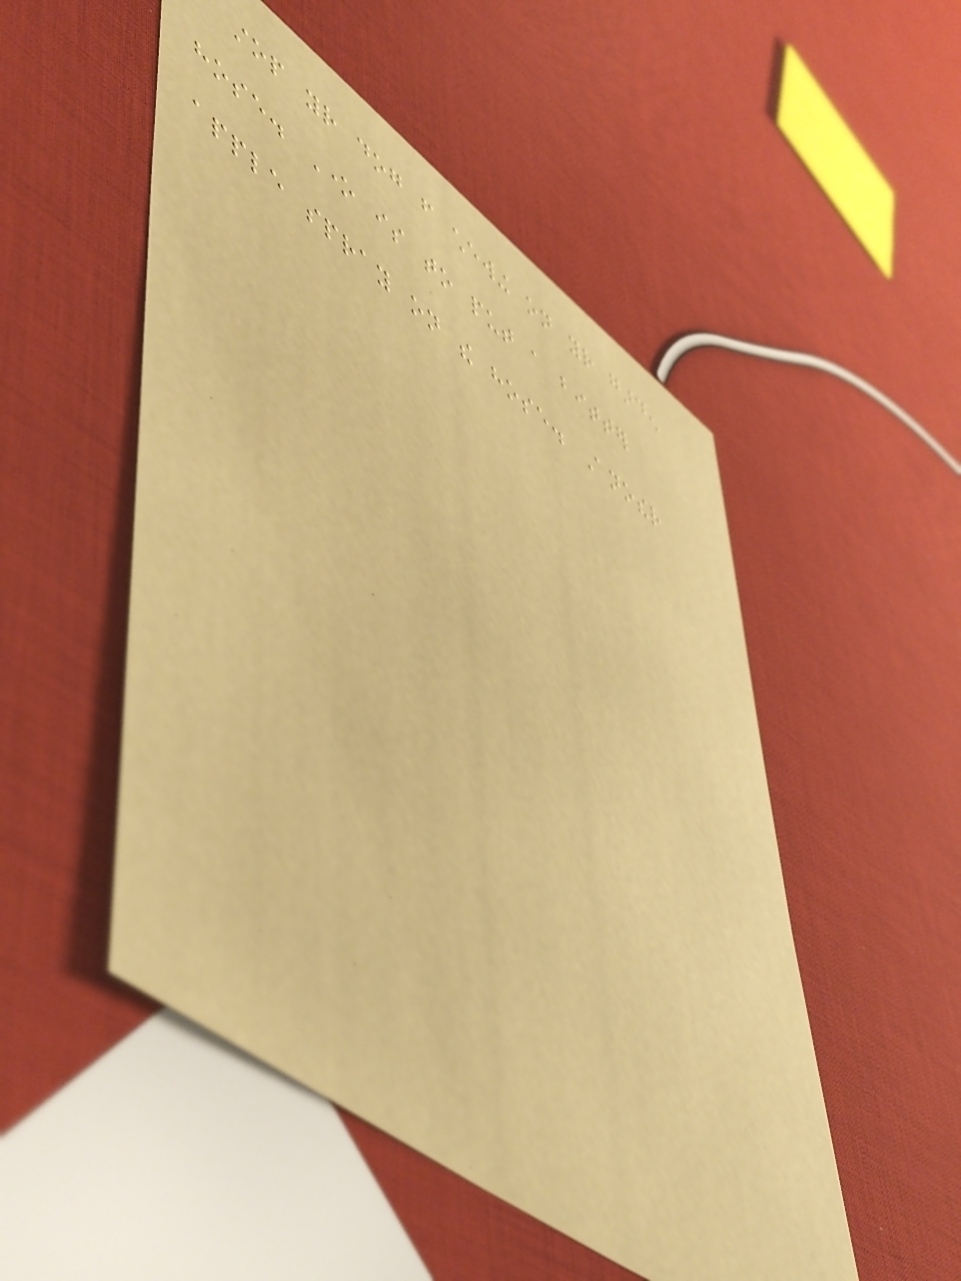stop your dog from chewing on your garden
hose. One is to put a bitter
apple spray on the hose. Another
